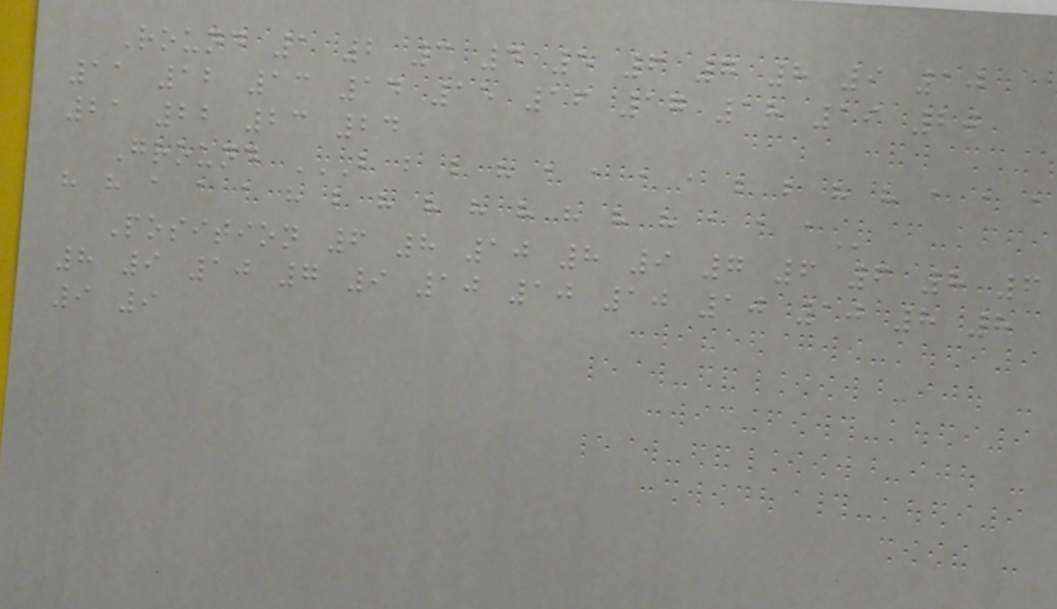Round 1 2 3 4 5 6 7 8 9 10
11 12 13 14 15 16 17 18 19 20
21 22 23 24
Ground B B B H A A A A B B H H A A A
H H A A A H B H H H H H H H A A A
Position 6 8 10 8 9 7 6 6 8 6
8 9 10 7 9 10 10 10 10 10 8 8
9 9
